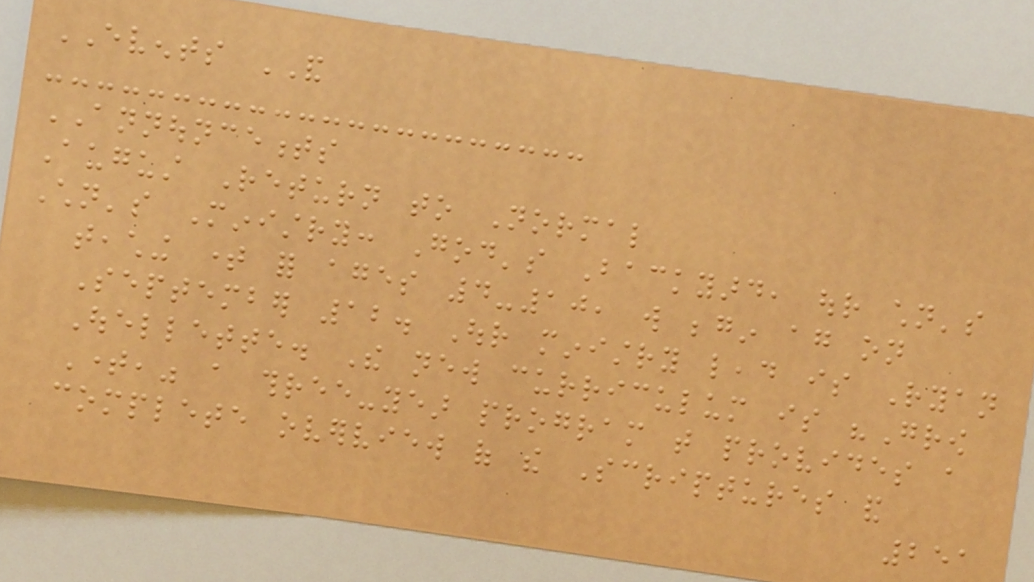EVENTS AND
ANNOUNCEMENTS
August Return to Normal
Children's Ministry: God's Backyard, our children's
teaching time for ages 4-10, will begin again on
September 12. Our ministry lead is Ryan
Ouellette. The new curriculum is "Grow
Time," a three-year program that provides a
complete overview of the Scriptures and
251
